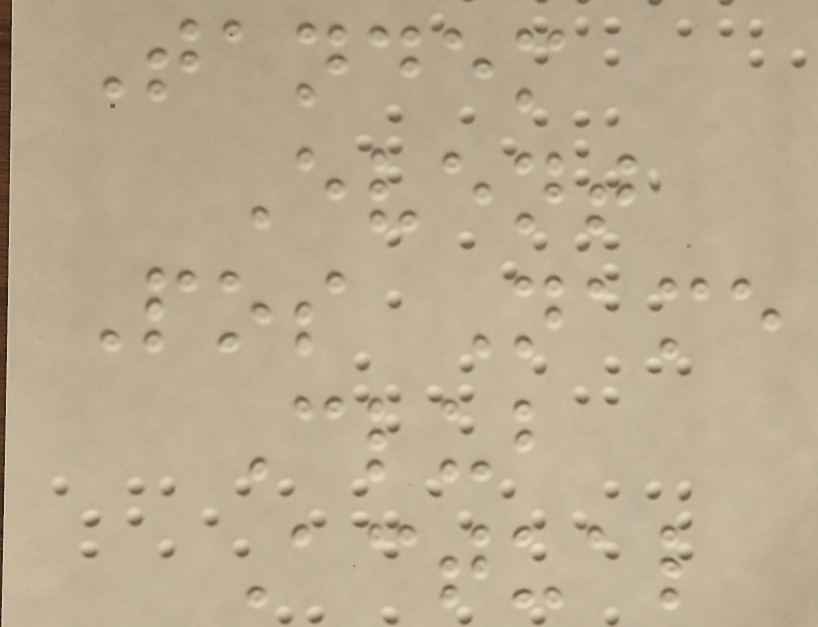Tandem
Event
Pos Name
Club
Actual
